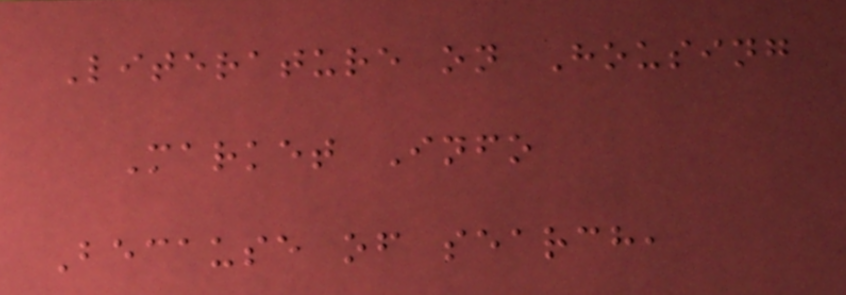Literature on Housing
Market Info
Because of search,
